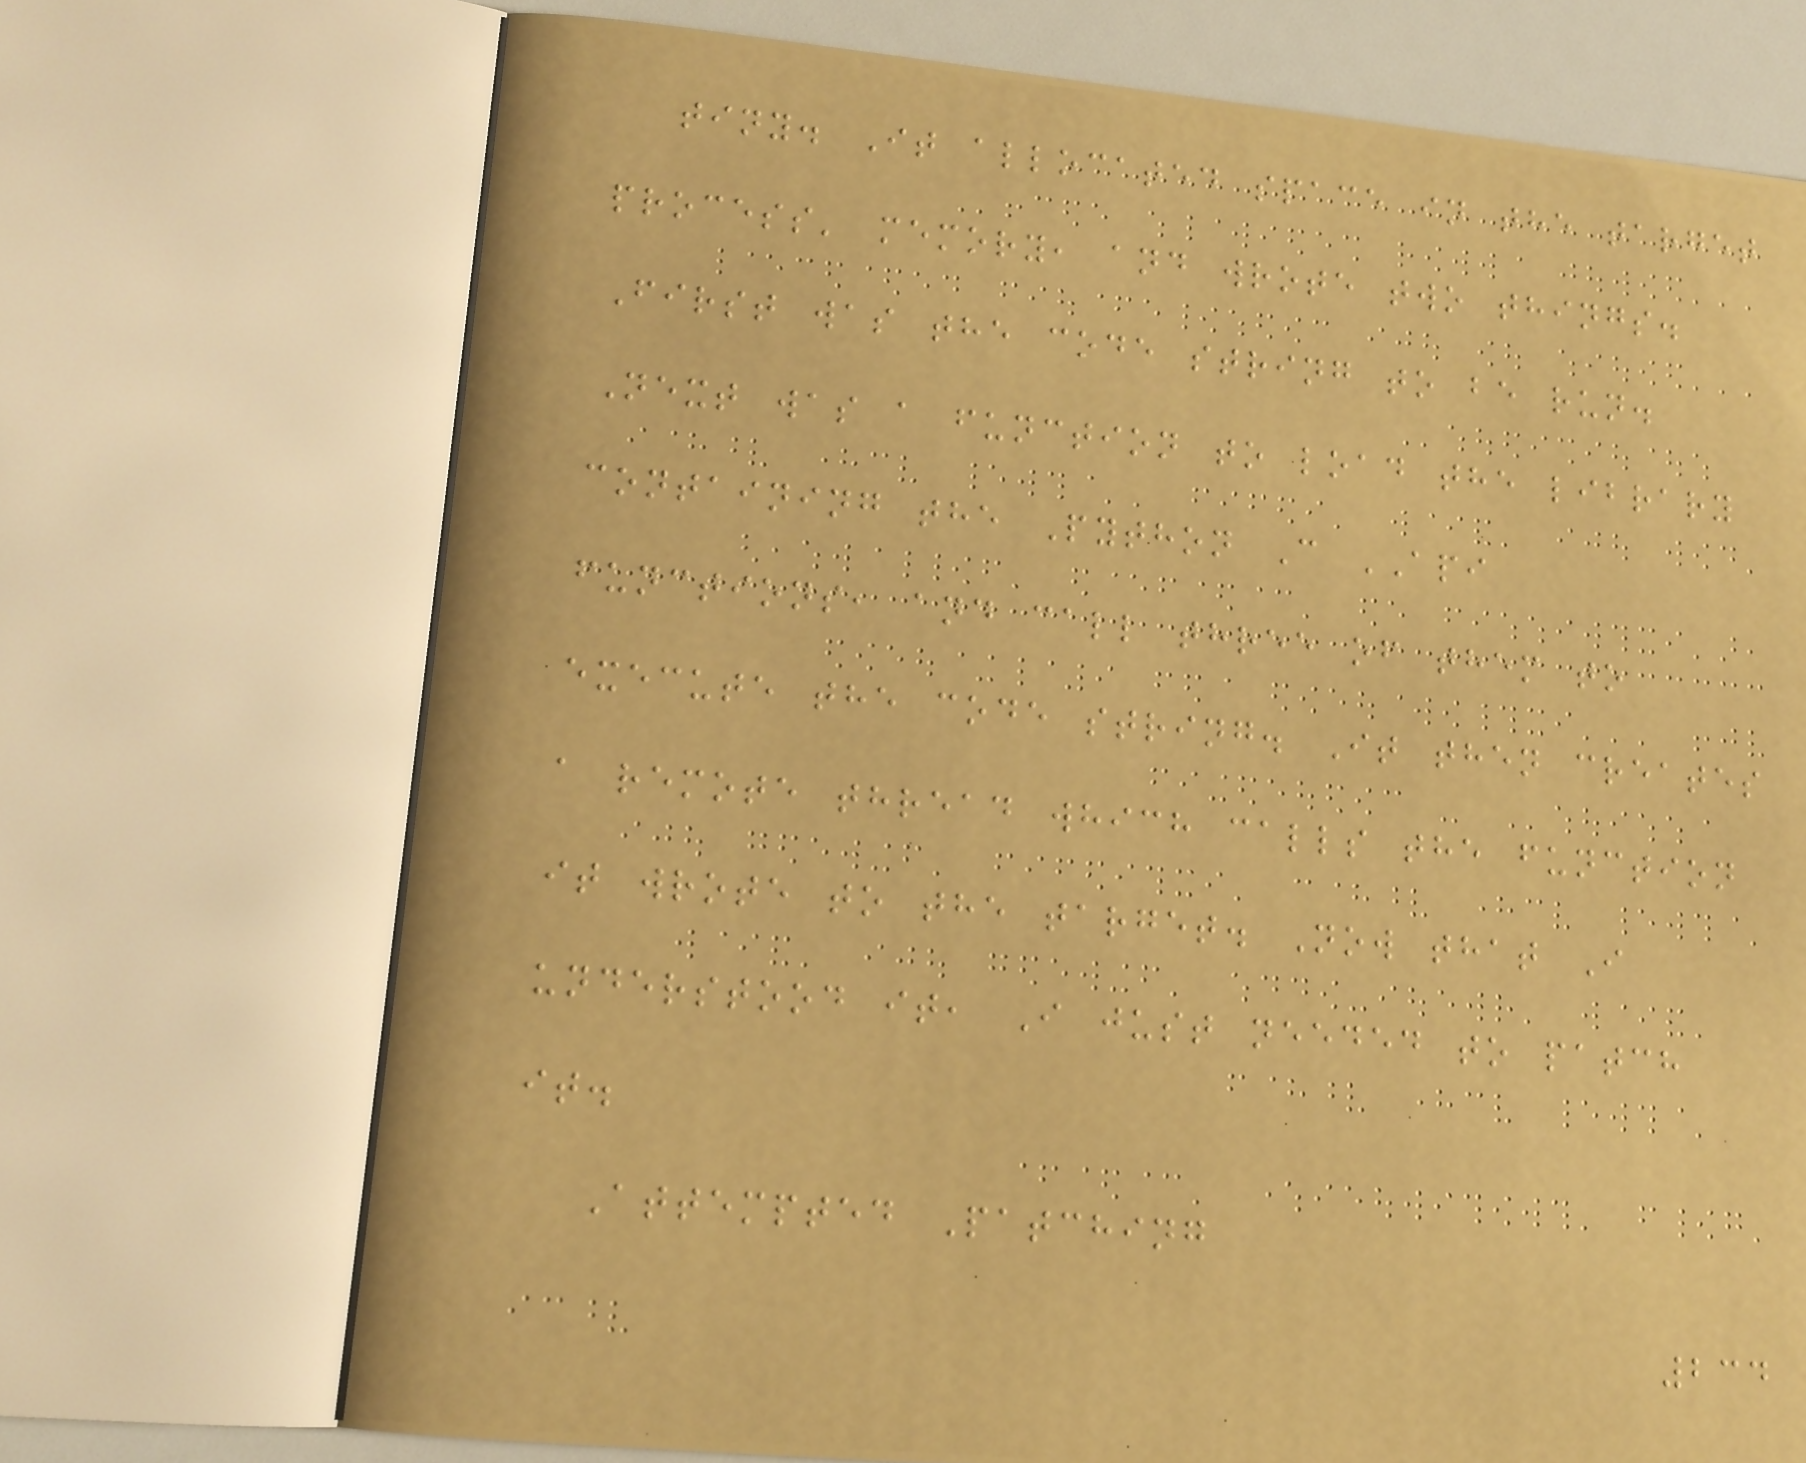tiny. It allocated space in the target
process' memory, and wrote two things.
First was the code string to be run.
Next was a function to load the library
containing the Python C API
functions, and call three of them to
execute the code string. It then creates
a remote thread which calls the function
it wrote to the target. Now that I
understood it, I just needed to patch
it.
Attempted Patching
234
